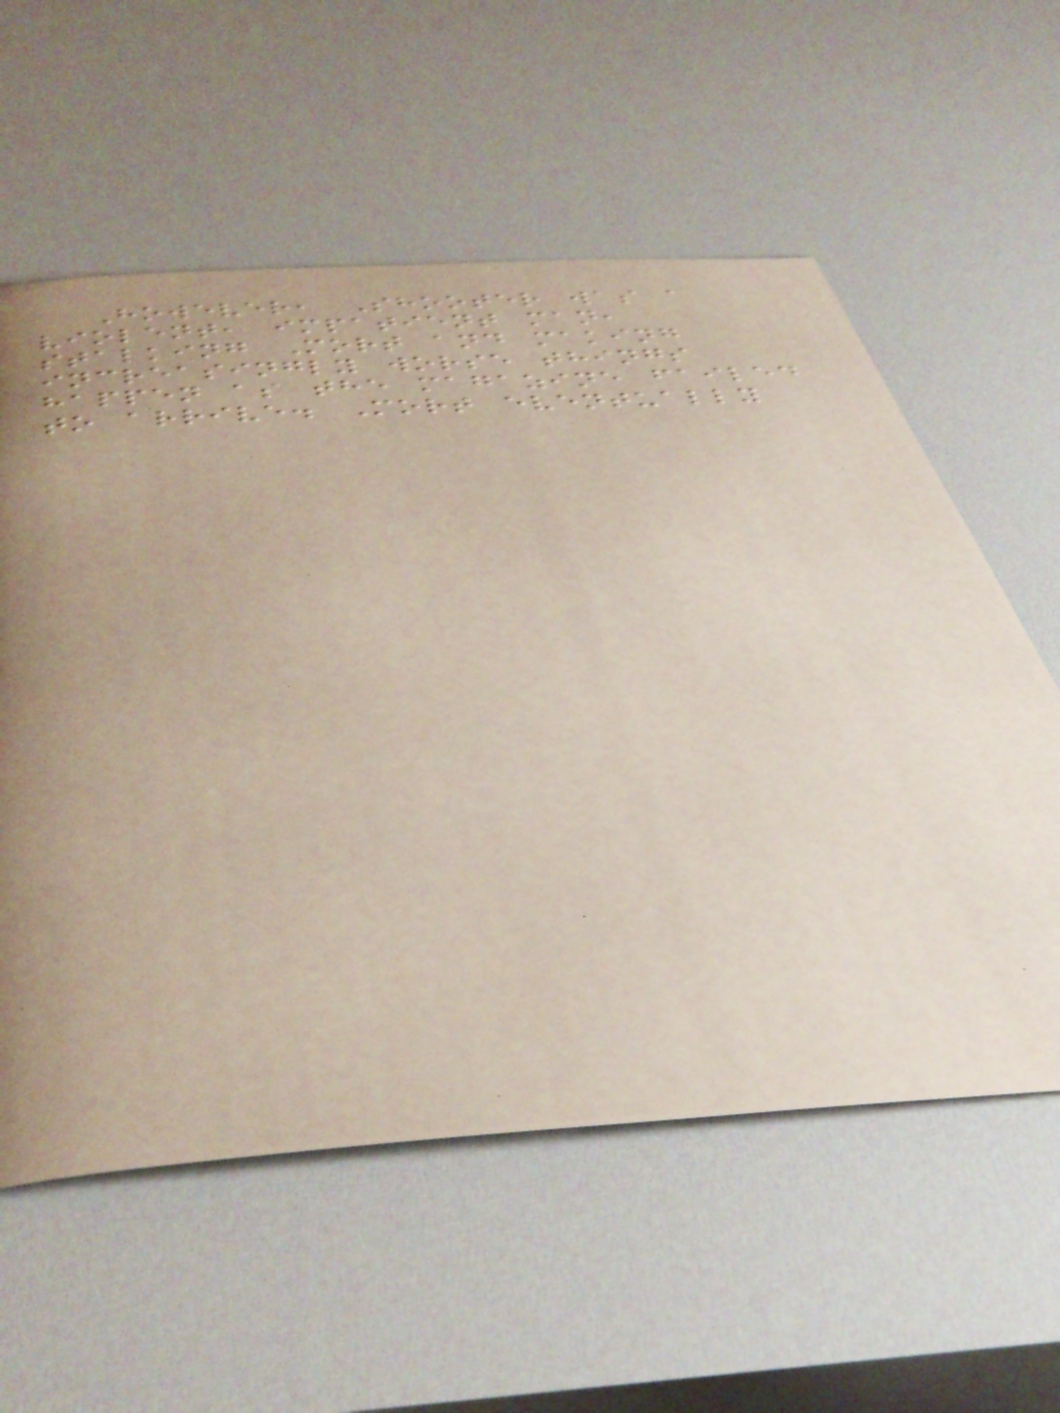However, Shooter was a
violent, impatient man,
stalking Mort and making
increasingly worse things
happen as the magazine failed
to arrive. Mort eventually
